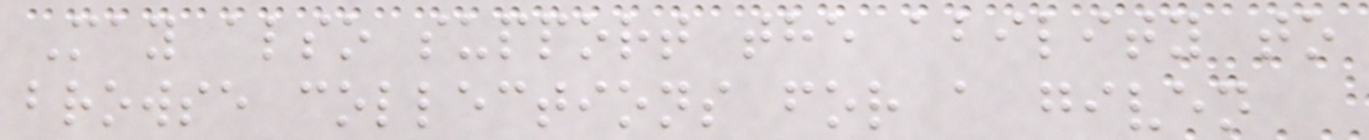May also support the ability to
browse collections for a given
